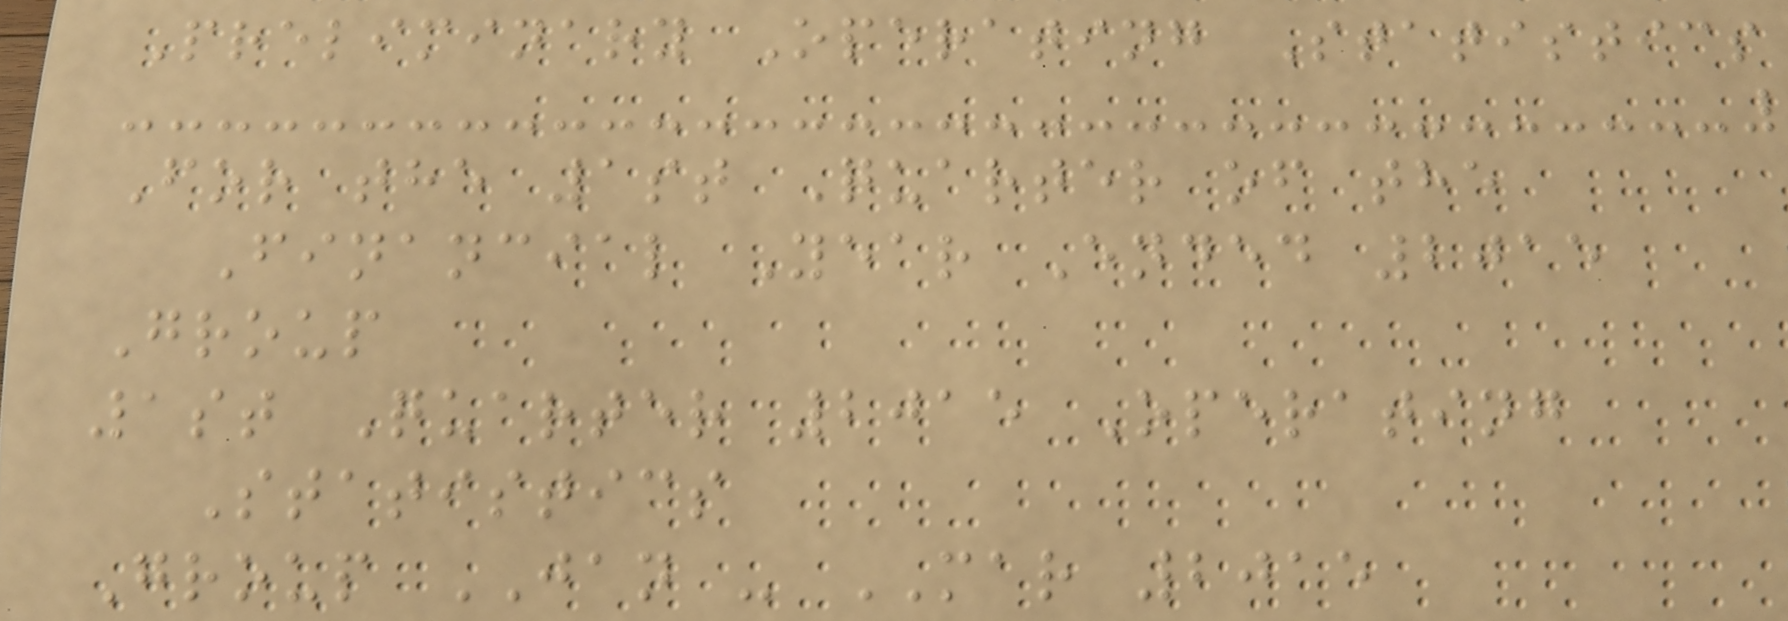Preliminary Operating Statistics
For the 1st Quarter of the
Financial Year Ended 2015
Group
1st Quarter 2015 Operating
Statistics
Group JAN - MAR 2015
